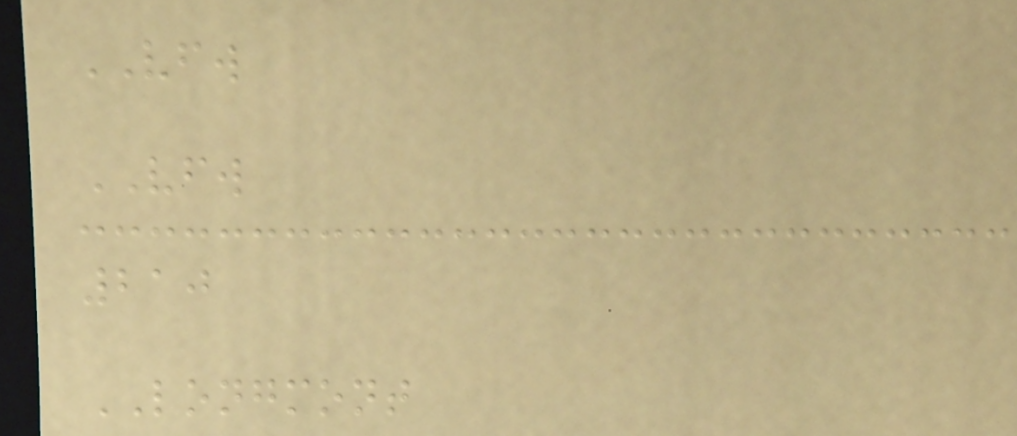VFW
VFW
210
LONGMONT
